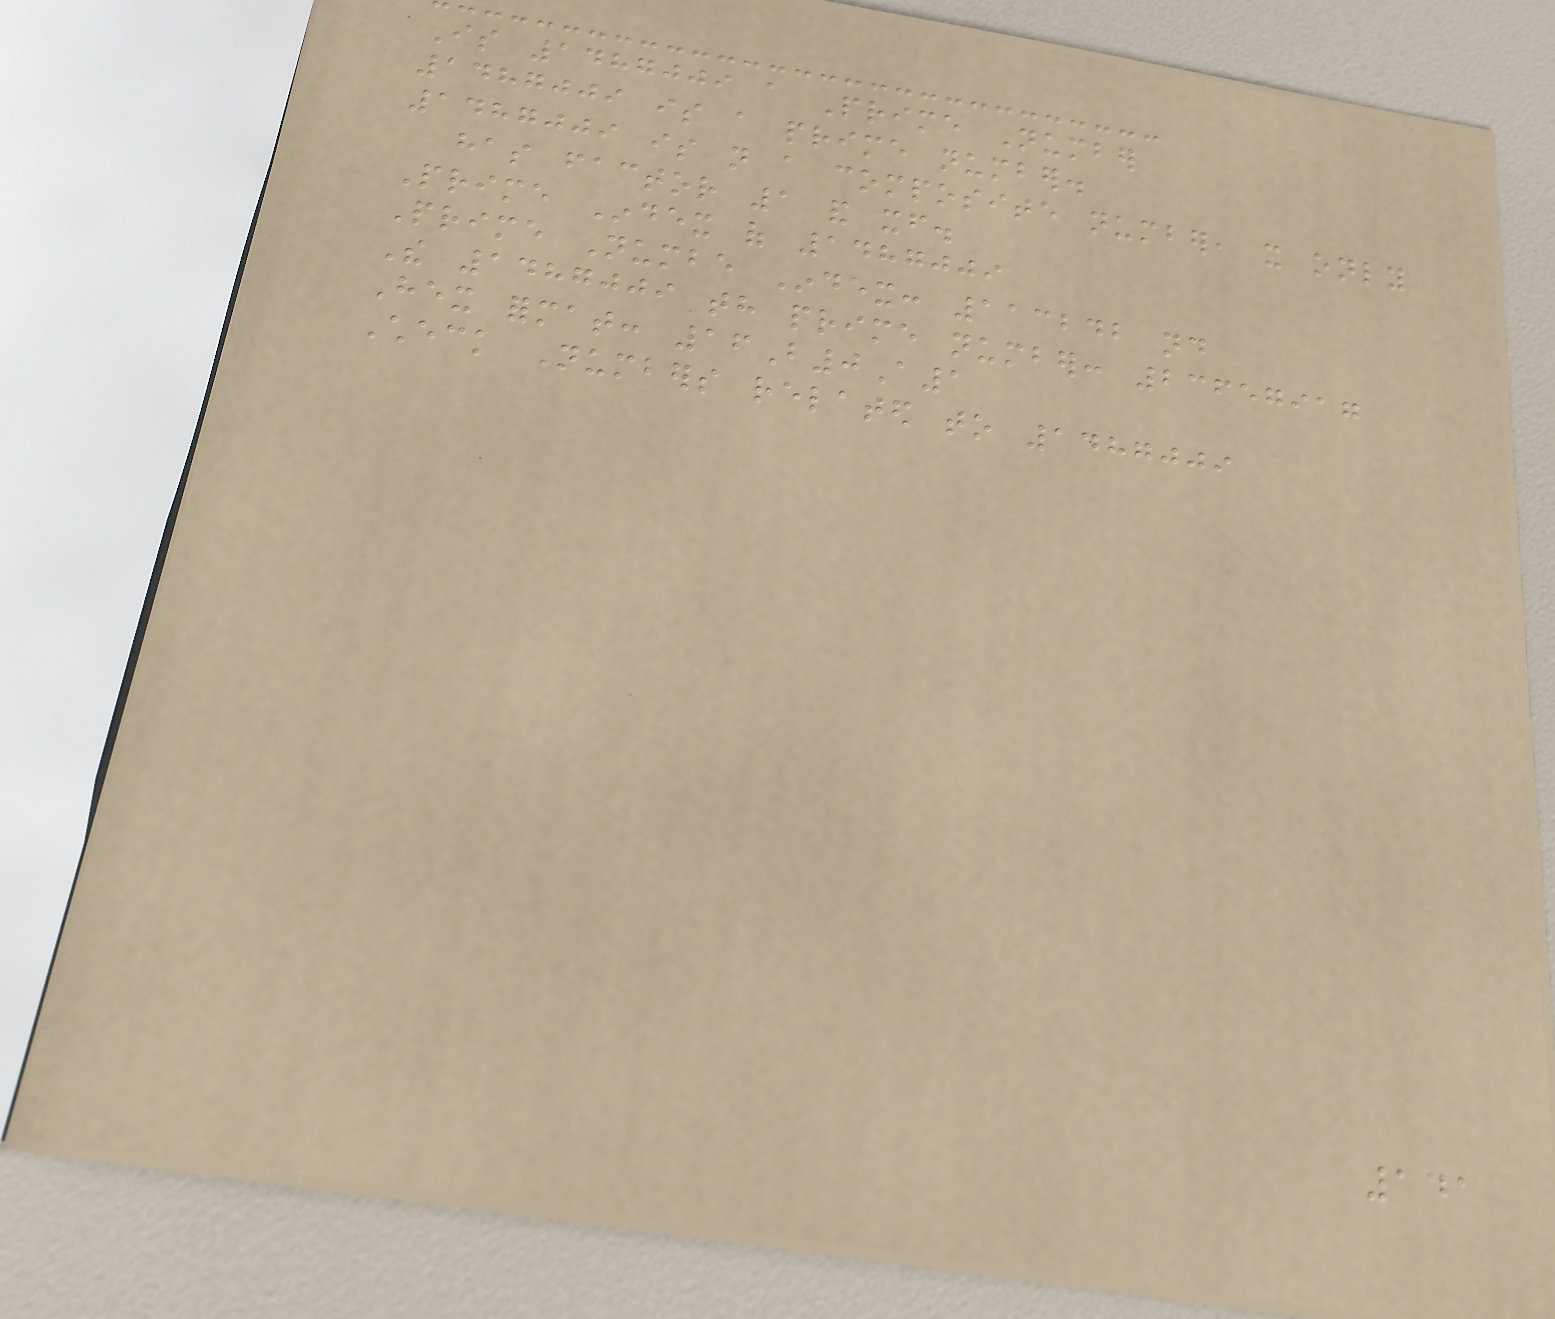Is 1487009 a Prime Number
1487009 is a prime number.
1487009 is not a composite number, it only
has factor 1 and itself.
Prime Index of 1487009
Prime Numbe Index: 113242 nd
The 1487009 th prime number: 23657917
Hex format: 16B0A1
Check Numbers related to 1487009
141
